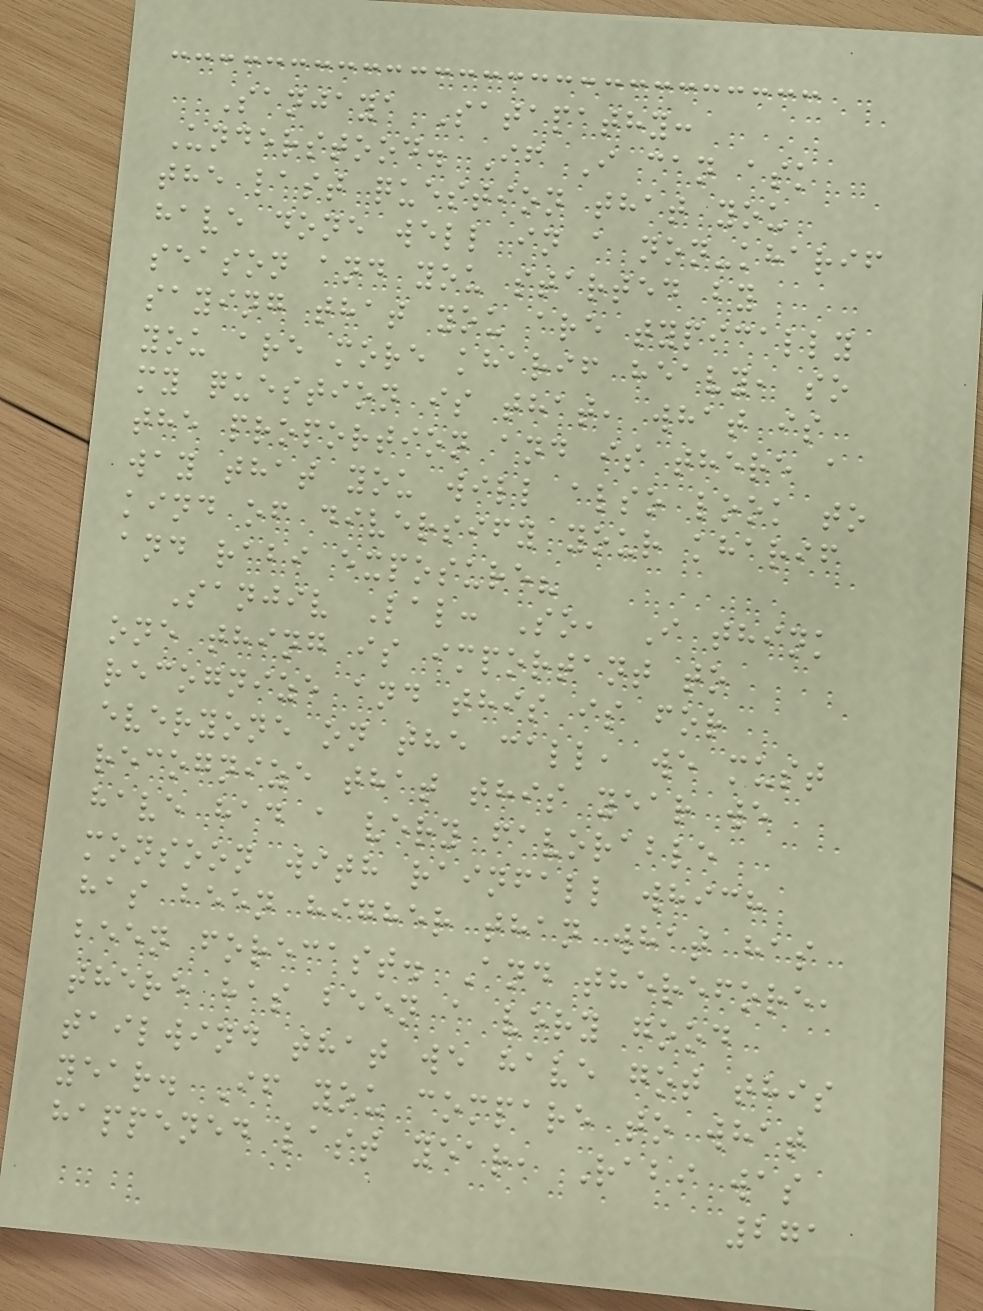Sanjaya Satapathy:
Understood. If I can ask
the last question that you
have done well in a non-kharif
season and you started by
saying that you are typically
you are more kharif heavy, so
my question is that, what is
the proportion and is there a
way that you will also look to
kind of diversify your kharif
and rabi exposure?
Sanjiv Lal: So, I think
one thing is important to
recognize and this is for
everyone on the call, we must
recognize that this year we
have had a very favorable
monsoon with rainfall which
has been higher than what has
been forecast. And therefore,
there has been a very good
tailwind that we have got this
year. If you compare to what
happened last year, Rabi was
271
